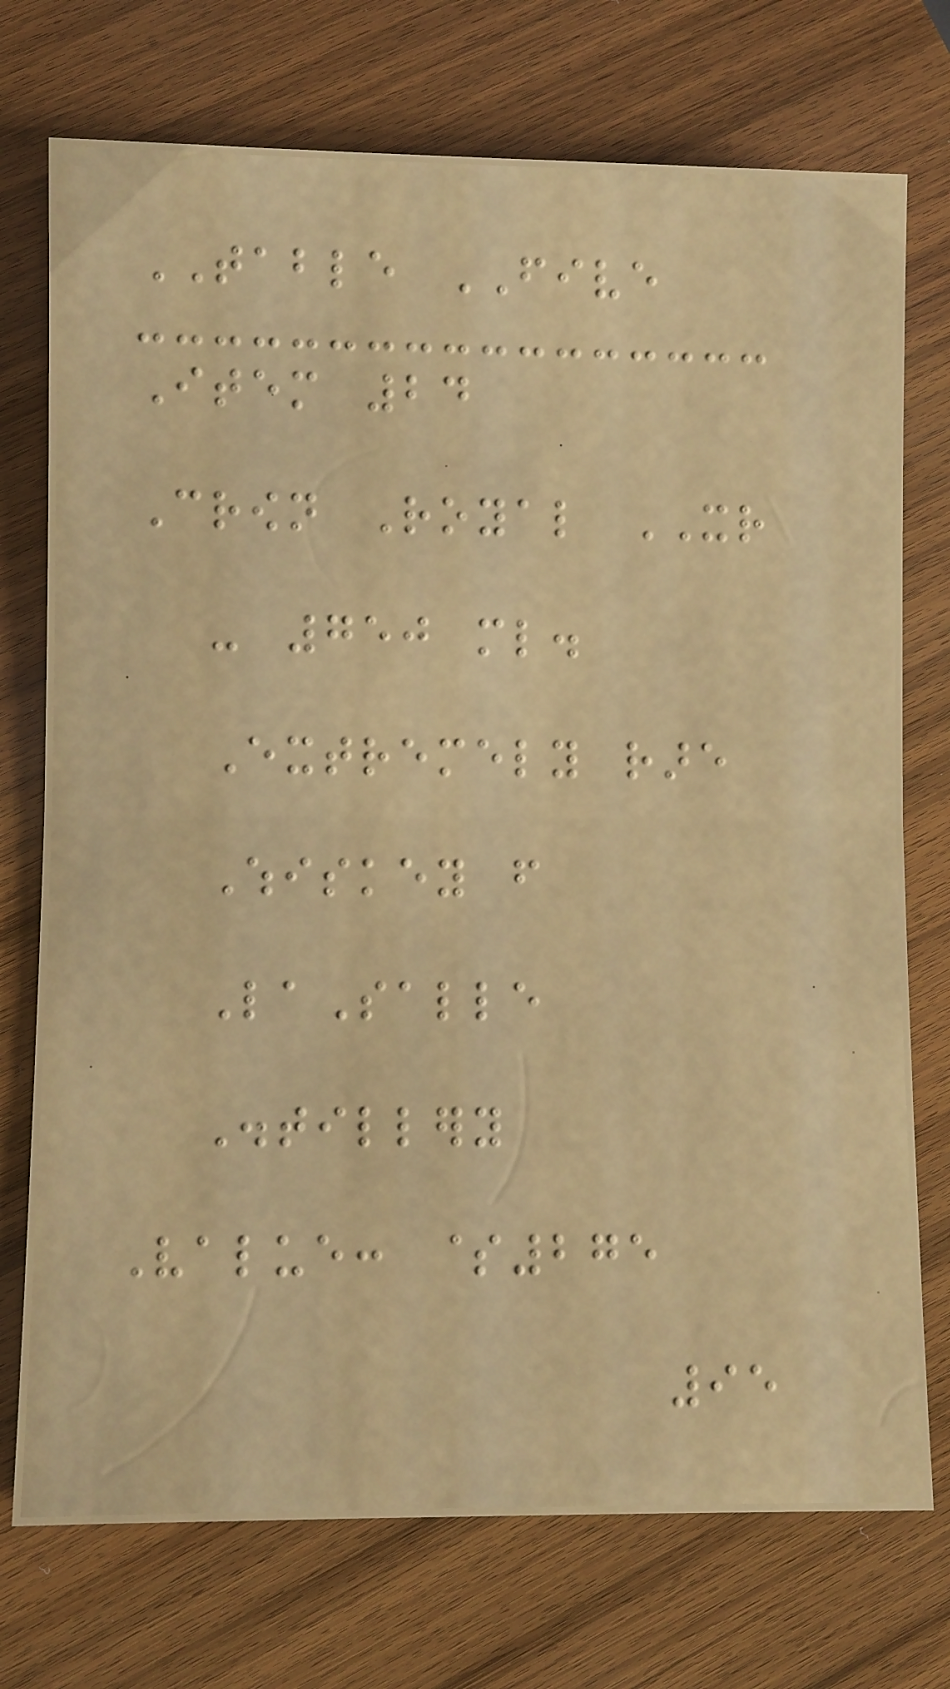TABLE FIVE
Item 24
Crown Royal XR
- 750 ml.
Extremely rare
Whiskey from
LaSalle
Distillery
Value: $275
95
